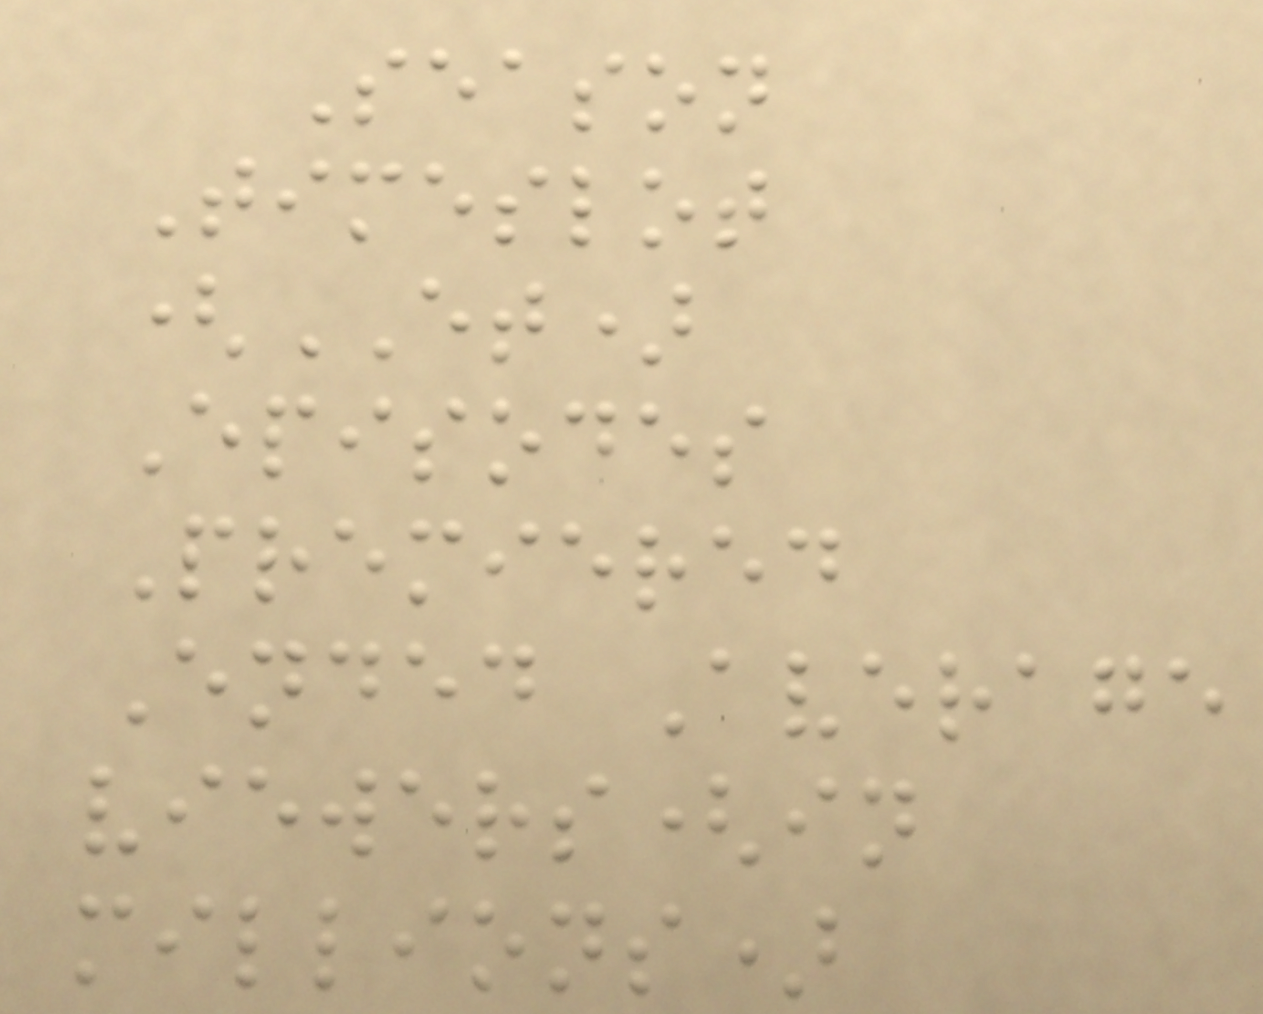Season
Timeslot
(ET)
Episodes
Premiered
Ended Average
viewers(in
millions)
